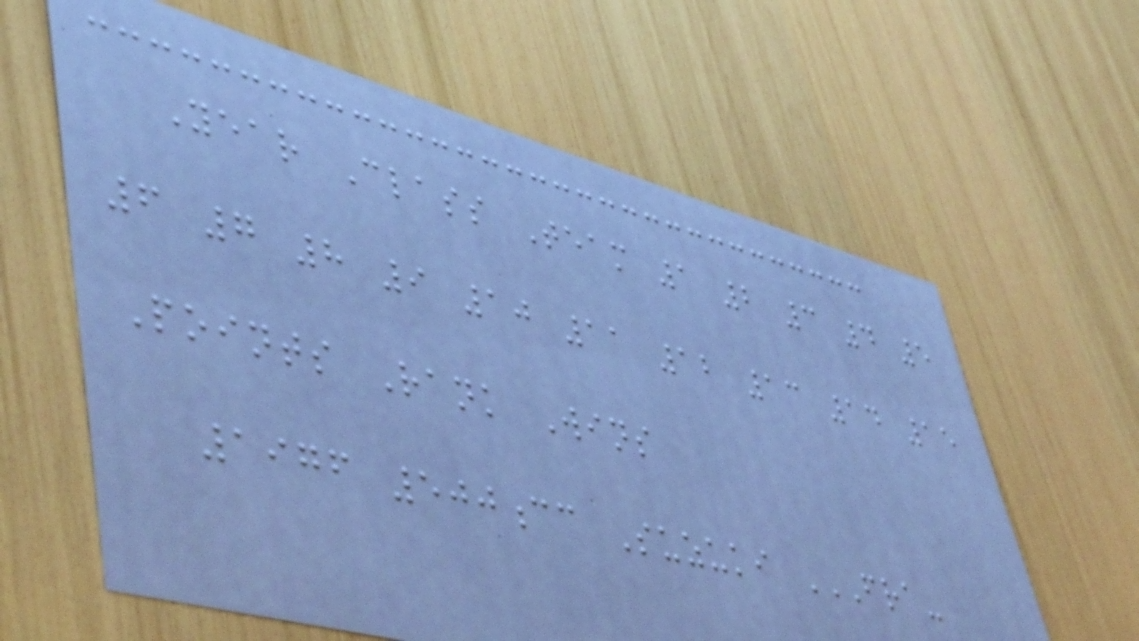Year Class Team 1 2 3 4 5
6 7 8 9 10 11 12 13 14 15
Points Rank Wins
1976 500cc Suzuki FRA-
